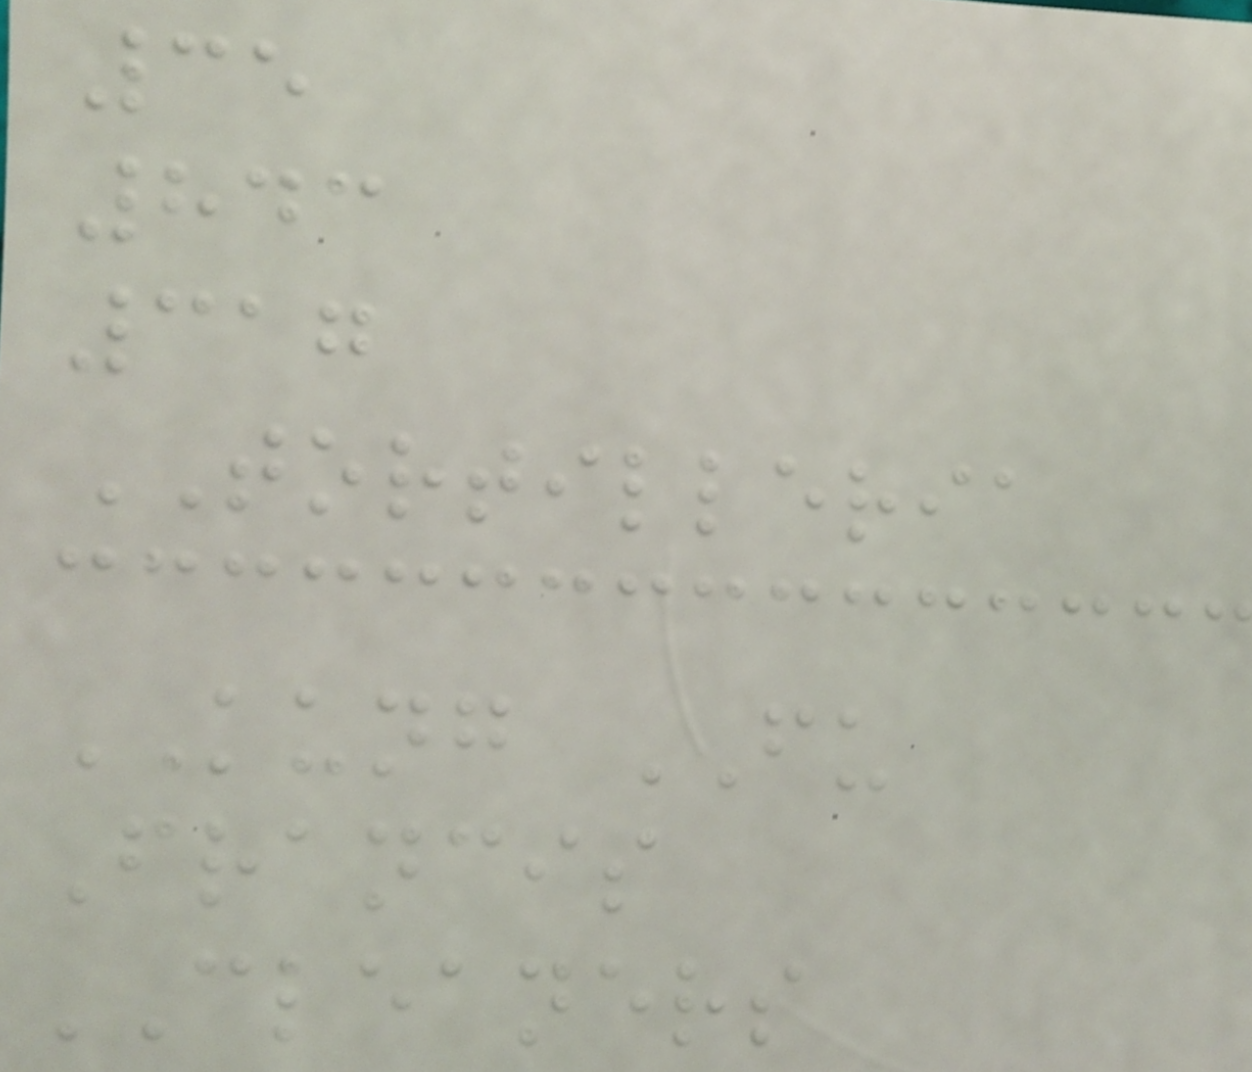35
843
317
TORTILLERIA
KUNG FU
Francis
CLEANERS
